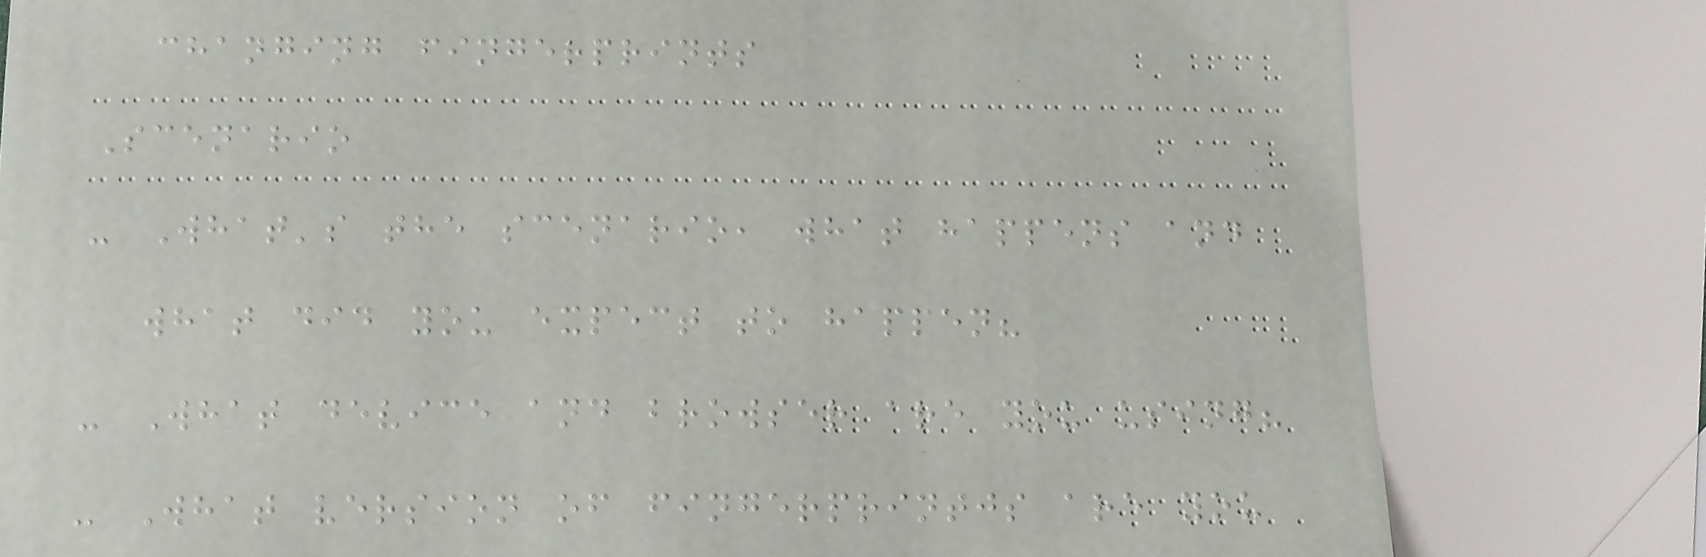changing fingerprints
Scenario
- What's the scenario, what happens and
what did you expect to happen?
- What device and browser are you using?
- What version of fingerprintjs are you
